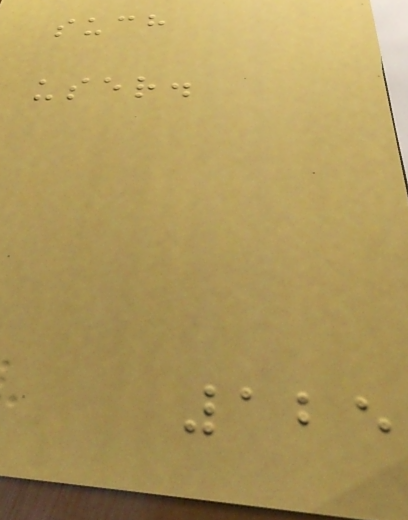such
user.
125
